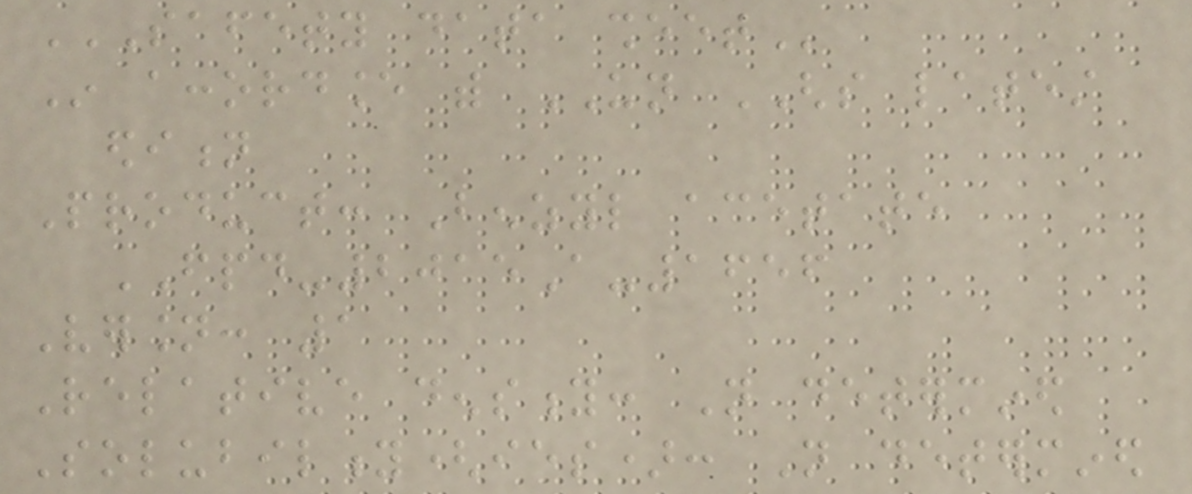SAFETY DATA SHEET
In accordance with UN GHS latest
edition
Product: Benzyl acetate
FPD-2015A-1656
Version: 1
Relative density: Not determined
Solubility(ies): Not determined
